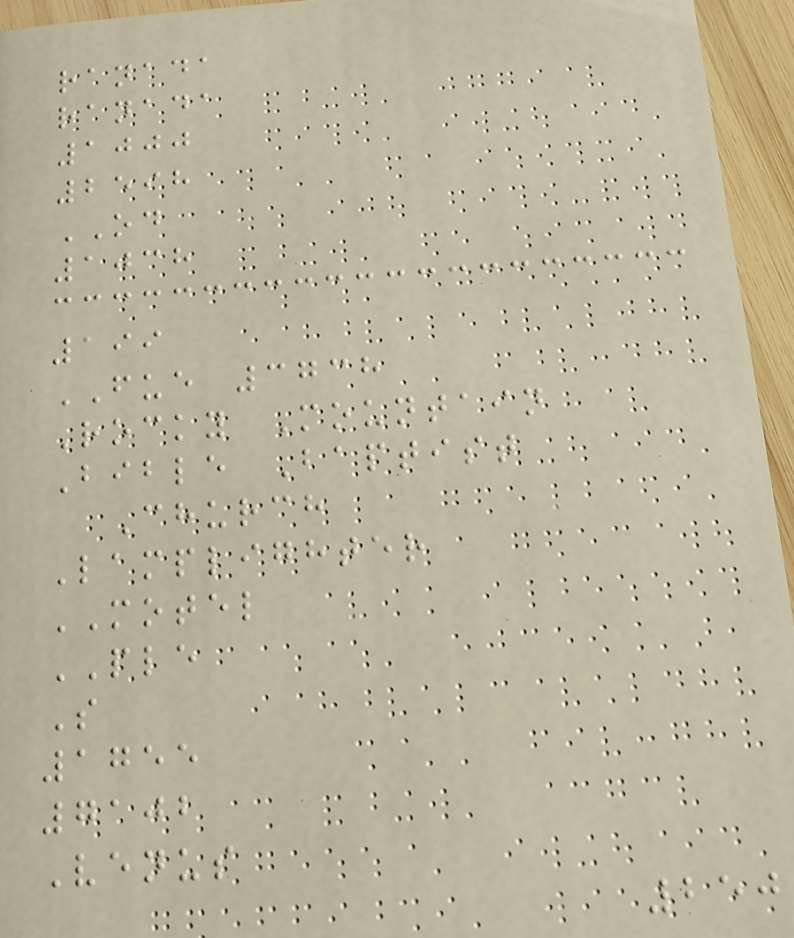ranada
ranada
1000
2598
OD
1038
199
FUE 3738
Rocky Mountain
Bible Baptist
Church
Lamplighter
MOTEL
PLE
S
1755
7102
Venus
250
